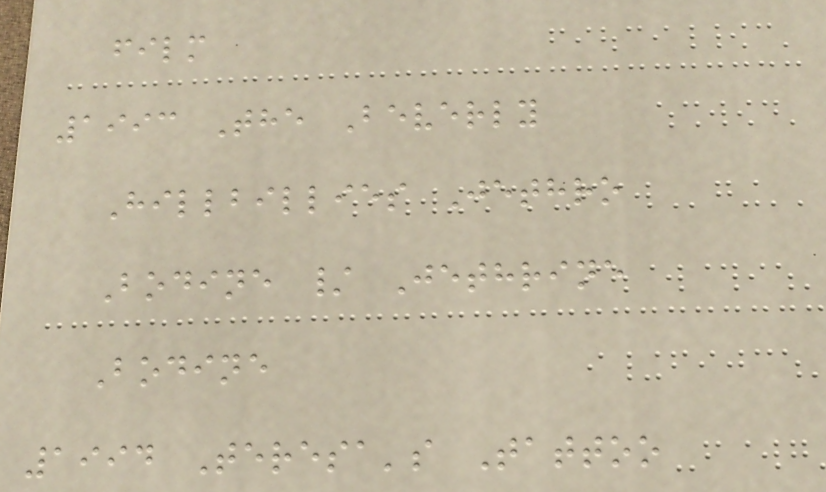film
1993 The Beverly
Hillbillies Jethro
Bodine / Jethrine
Bodine
1994 Teresa's Tattoo
